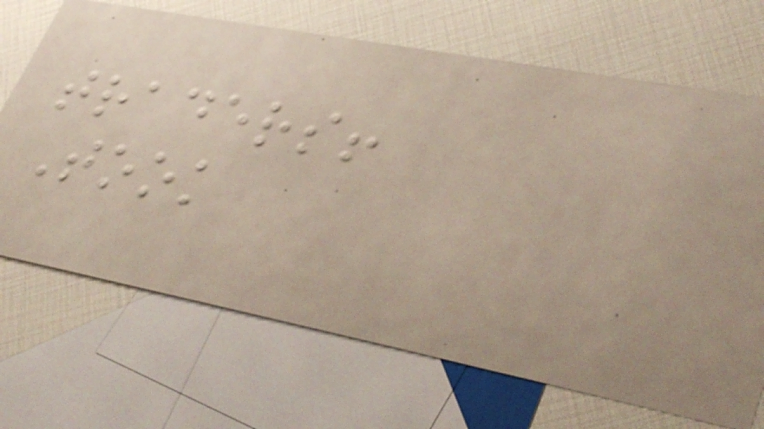traders!
Took
